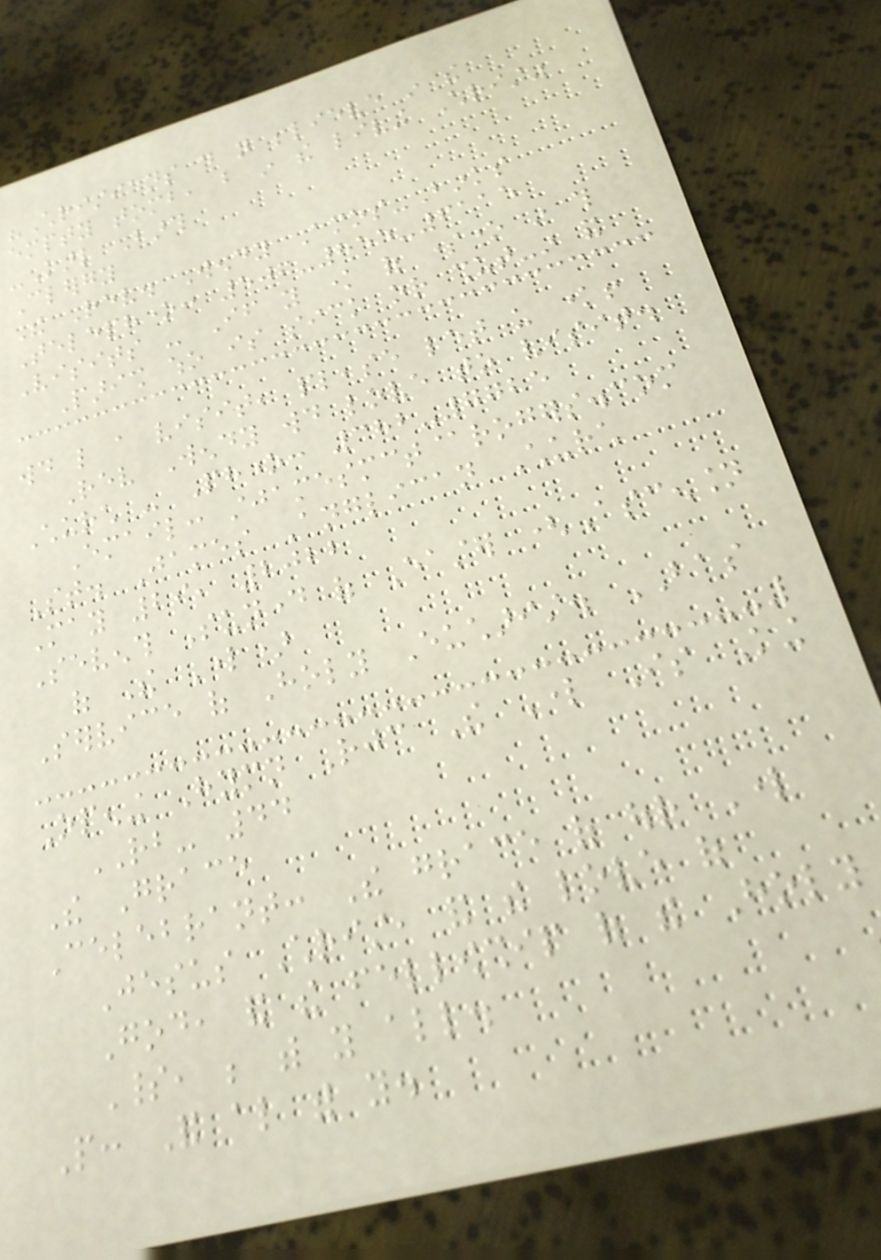"Christians do not believe in the
empty tomb, but in the living Christ"
-Karl Barth
Clergy
The Rev. Wendy Amos-Binks
Telephone: 506-855-6115
Visits - If you know of someone in this
Parish who is sick or shut-in and
would like a visit, please let us know!
Rev Wendy would love to visit.
Church - Phone: 382-7725
Email: stjamesmct@rogers.com
St. James Anglican Church
May 29, 2022
Seventh Sunday of Easter (Ascension
of The Lord)
Service of Holy Eucharist. BAS
Opening Hymn Rejoice The Lord Is King
RB- 44
The Grace
Celebrant: The grace of our Lord
Jesus Christ, and the love of
God, and the fellowship of the Holy
Spirit, be with you all.
People: And also with you.
